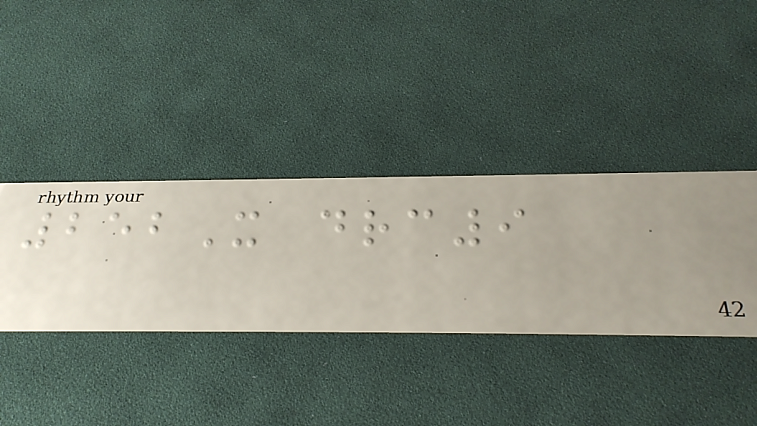252X drc9
